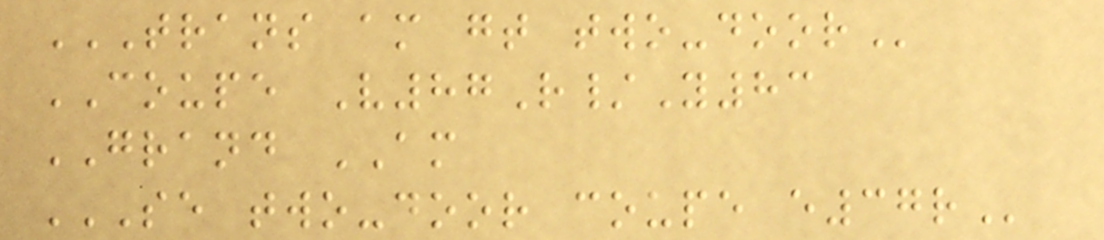TRANS AM GT TWO-DOOR
COUPE V87R/Y83
GRAND AM
SE TWO-DOOR COUPE E37R
